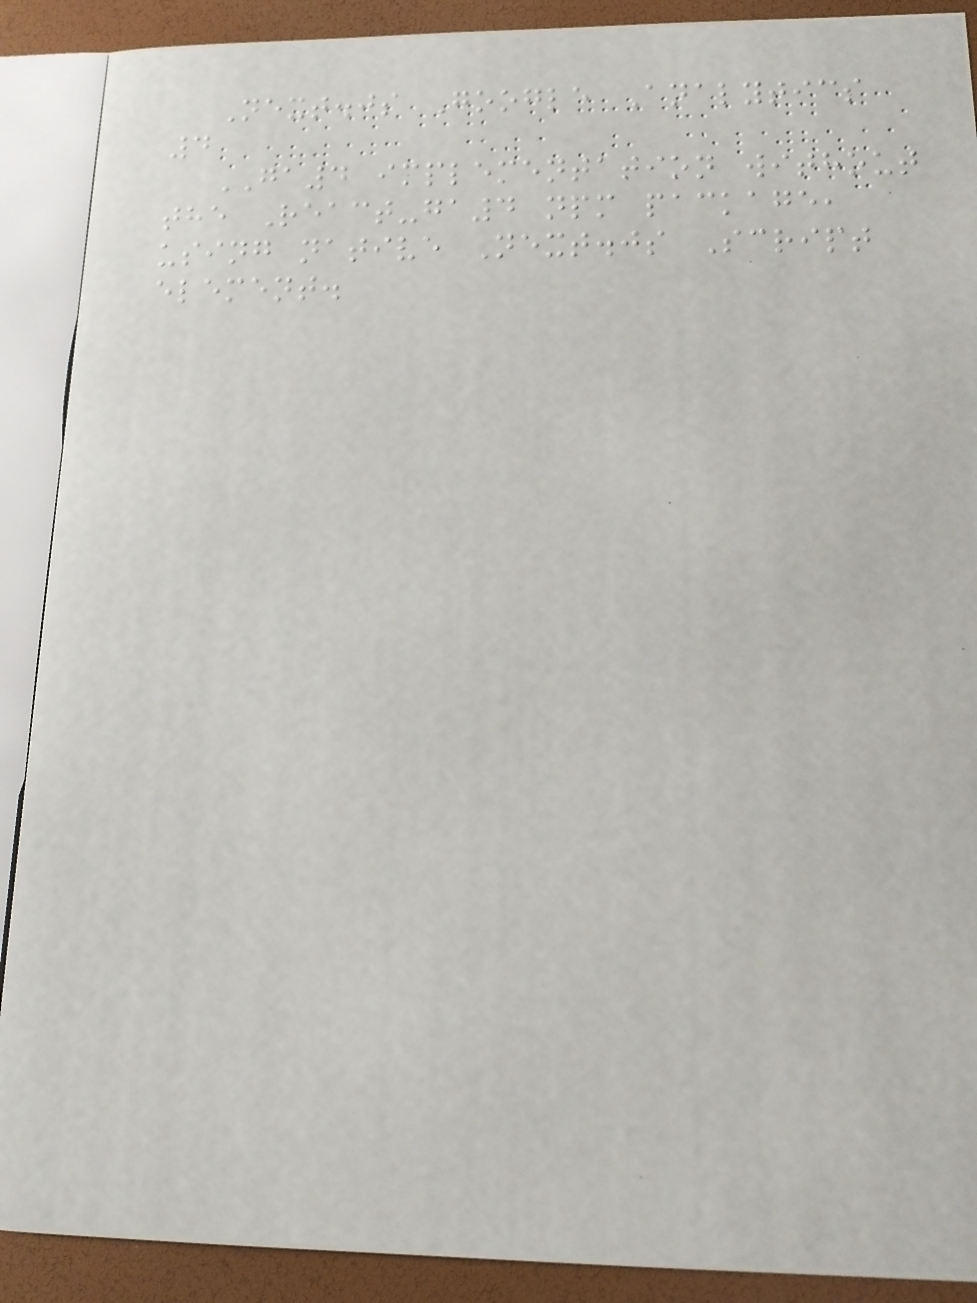Next.js Google Analytics
4
GA4 implementation without
the React-ga4 npm package,
using native Next.js Script
element.
